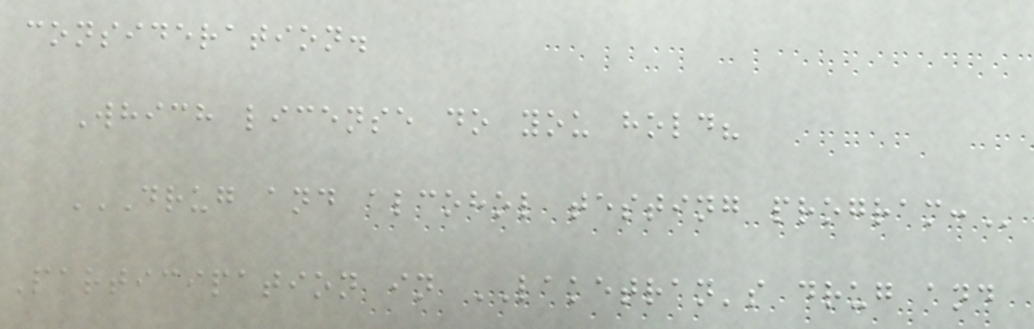consideration.
Which license do you hold?
DRUG AND ALCOHOL TESTING PROGRAM:
Participation in LAKETRAN's drug and
